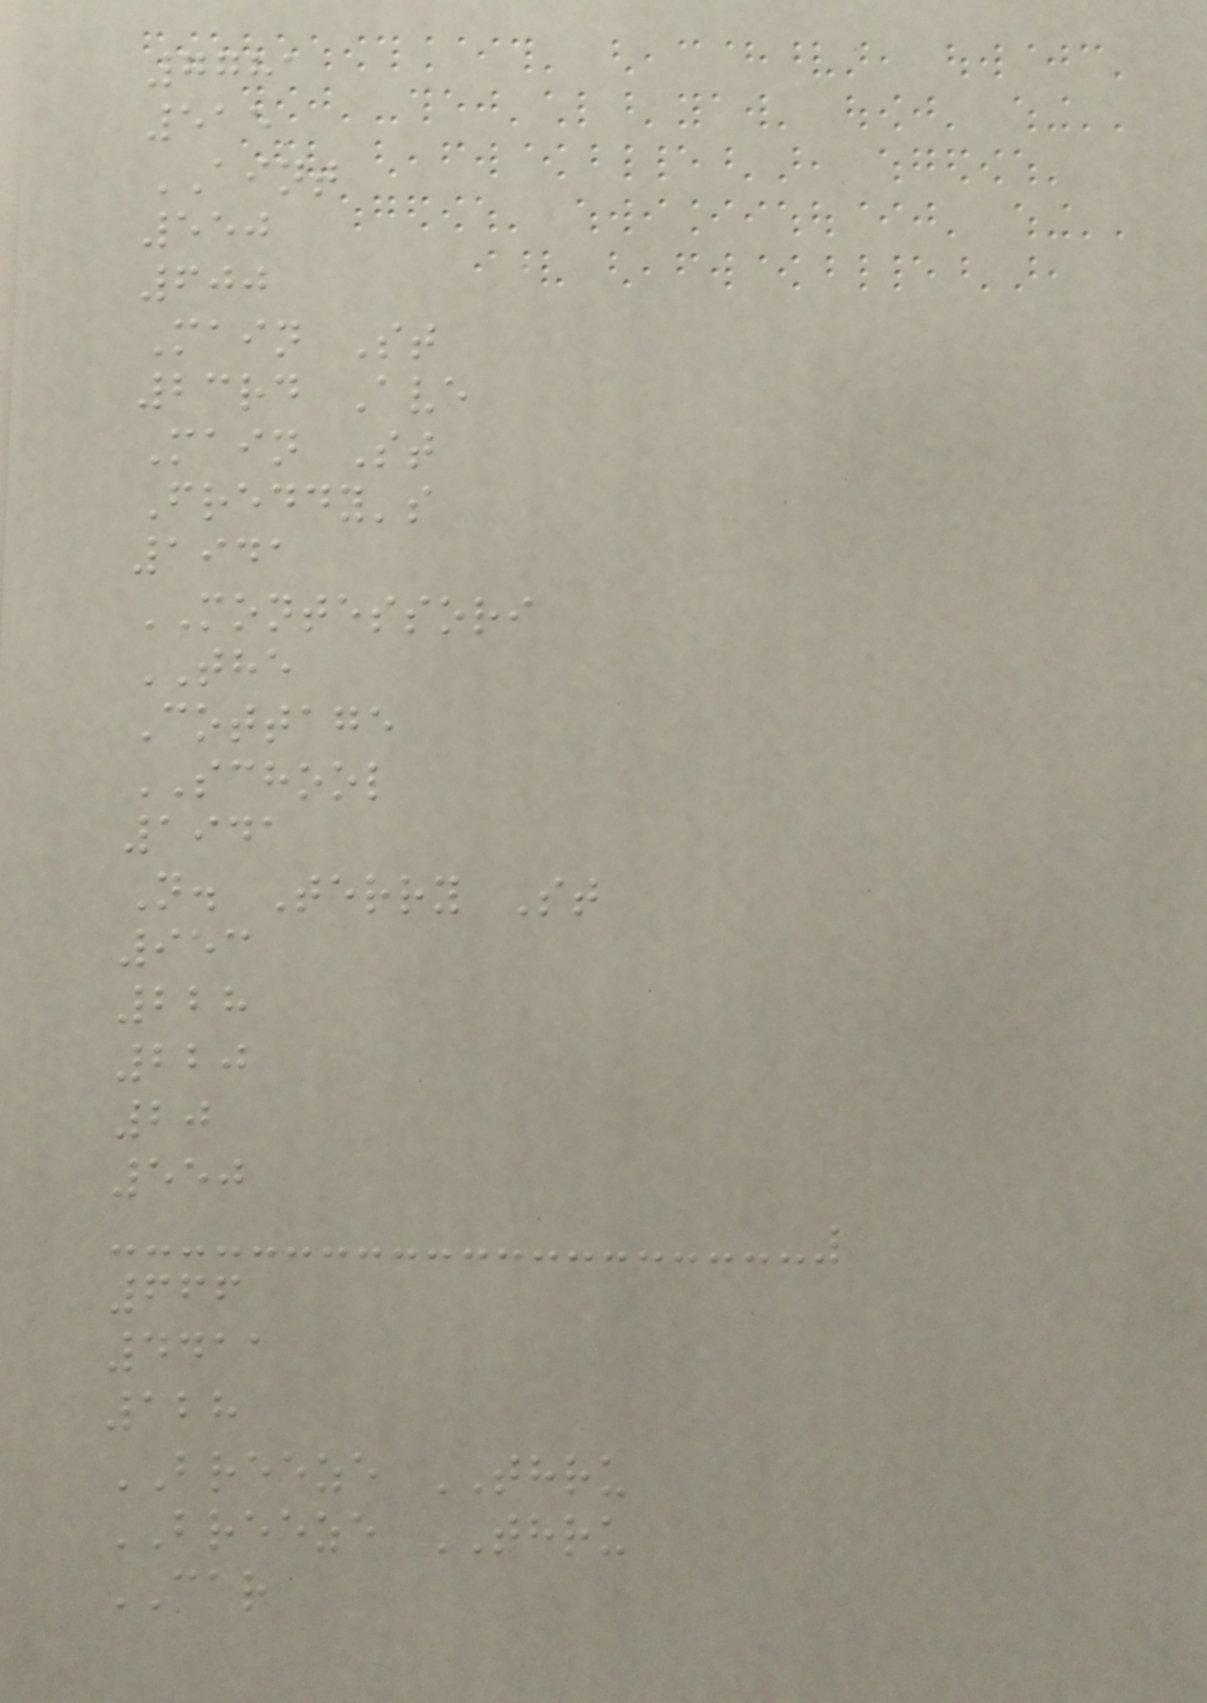7781
515
AINT
550
600
Main St
23rd Ave
Main St
Freddy's
1941
MONTESSORI
THE
Cottage
SCHOOL
1941
N. Terry St
953
228
220
20
550
666
4411
128
BREEZE THRU
BREEZE THRU
CAR
